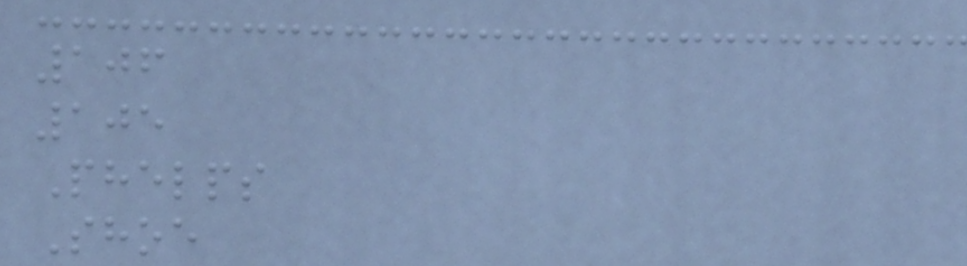106
105
Phelps
Shoe
